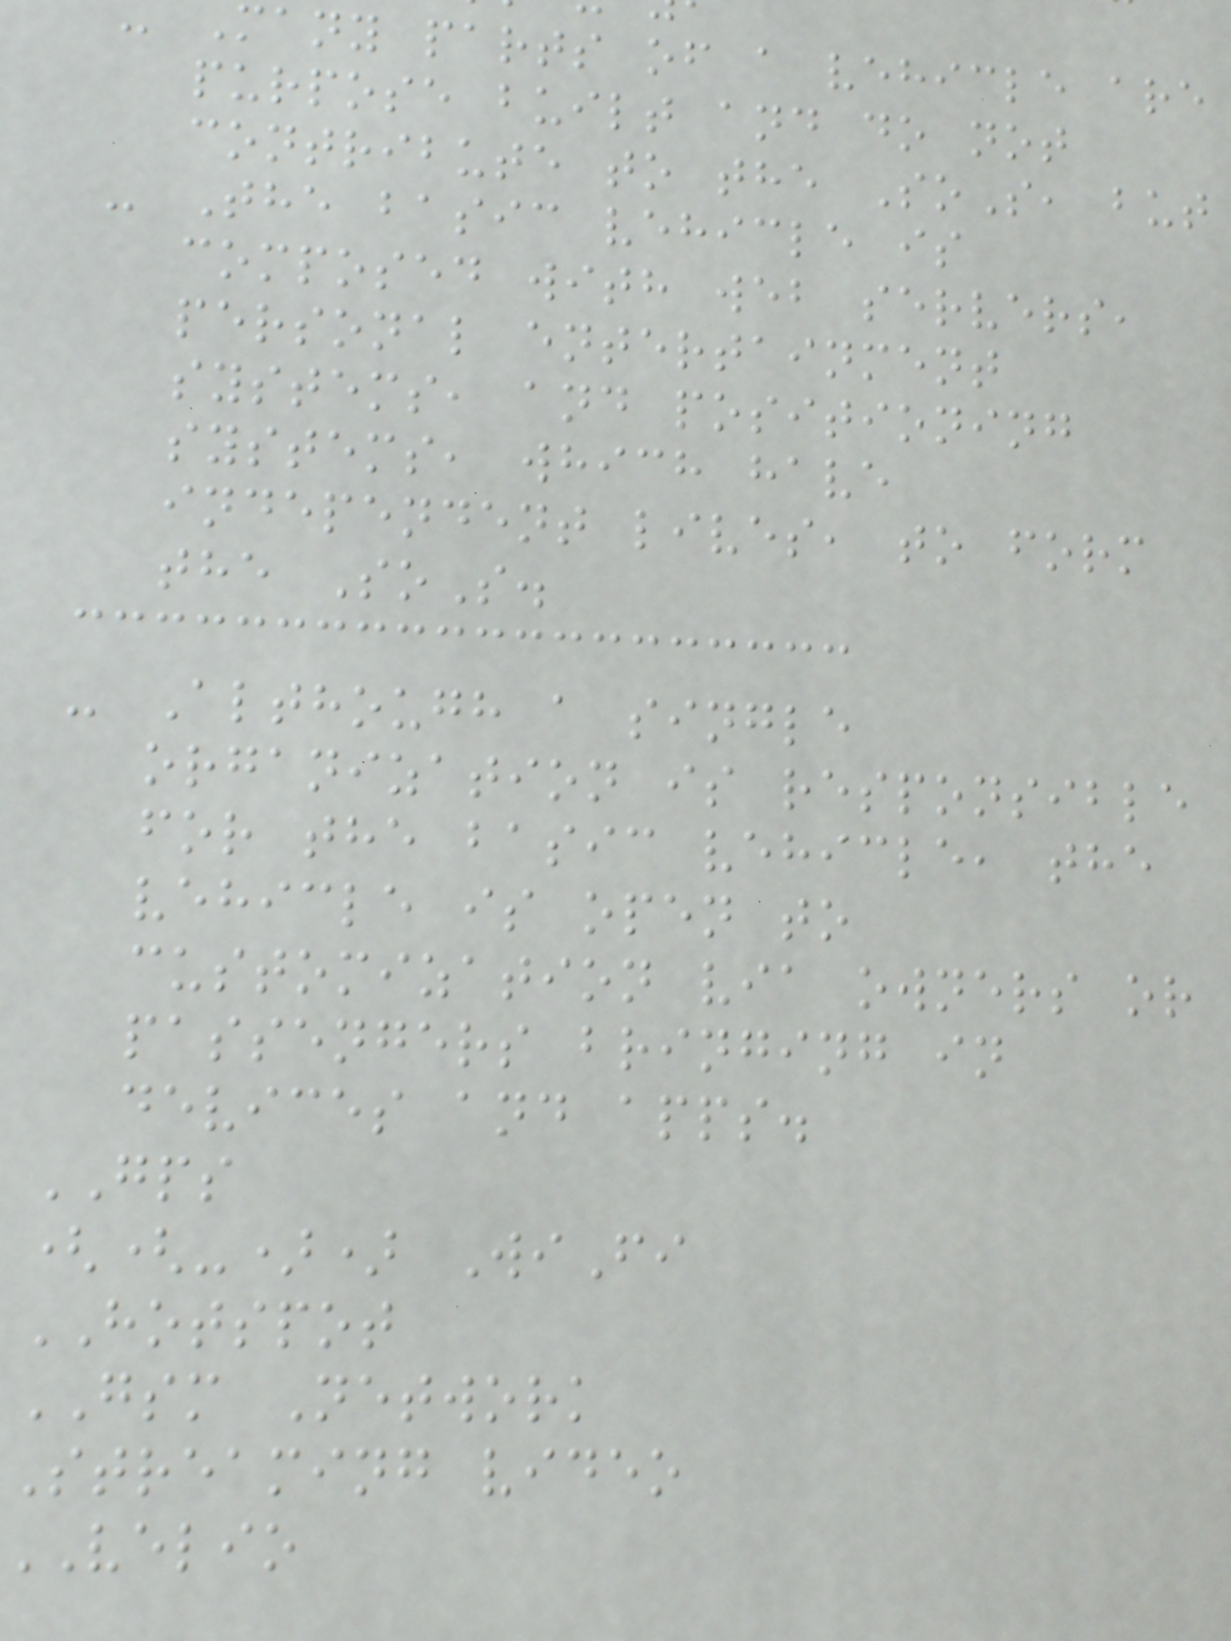many parts of a vehicle are
purpose built and do not
contribute to the SoS, but
- The basic vehicle is
composed with web servers,
personal entertainment
systems, and positioning
systems, which have
independent lives, to form
the SoS.
- Although a single
organization is responsible
for the basic vehicle, the
vehicle is open to
customization via owners or
passengers bringing in
devices and apps.
GPS
((-)) WiFi
HOTSPOT
GSM Network
Streaming video
velio
